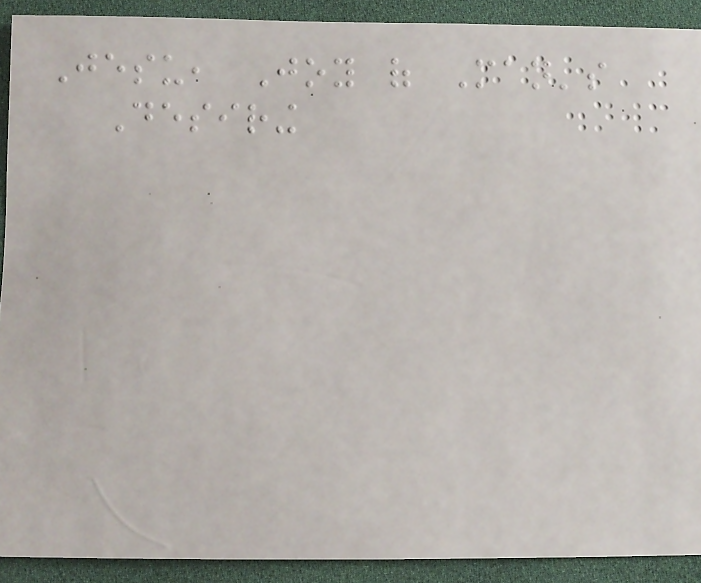Jesu, Joy of Man's
Desiring
